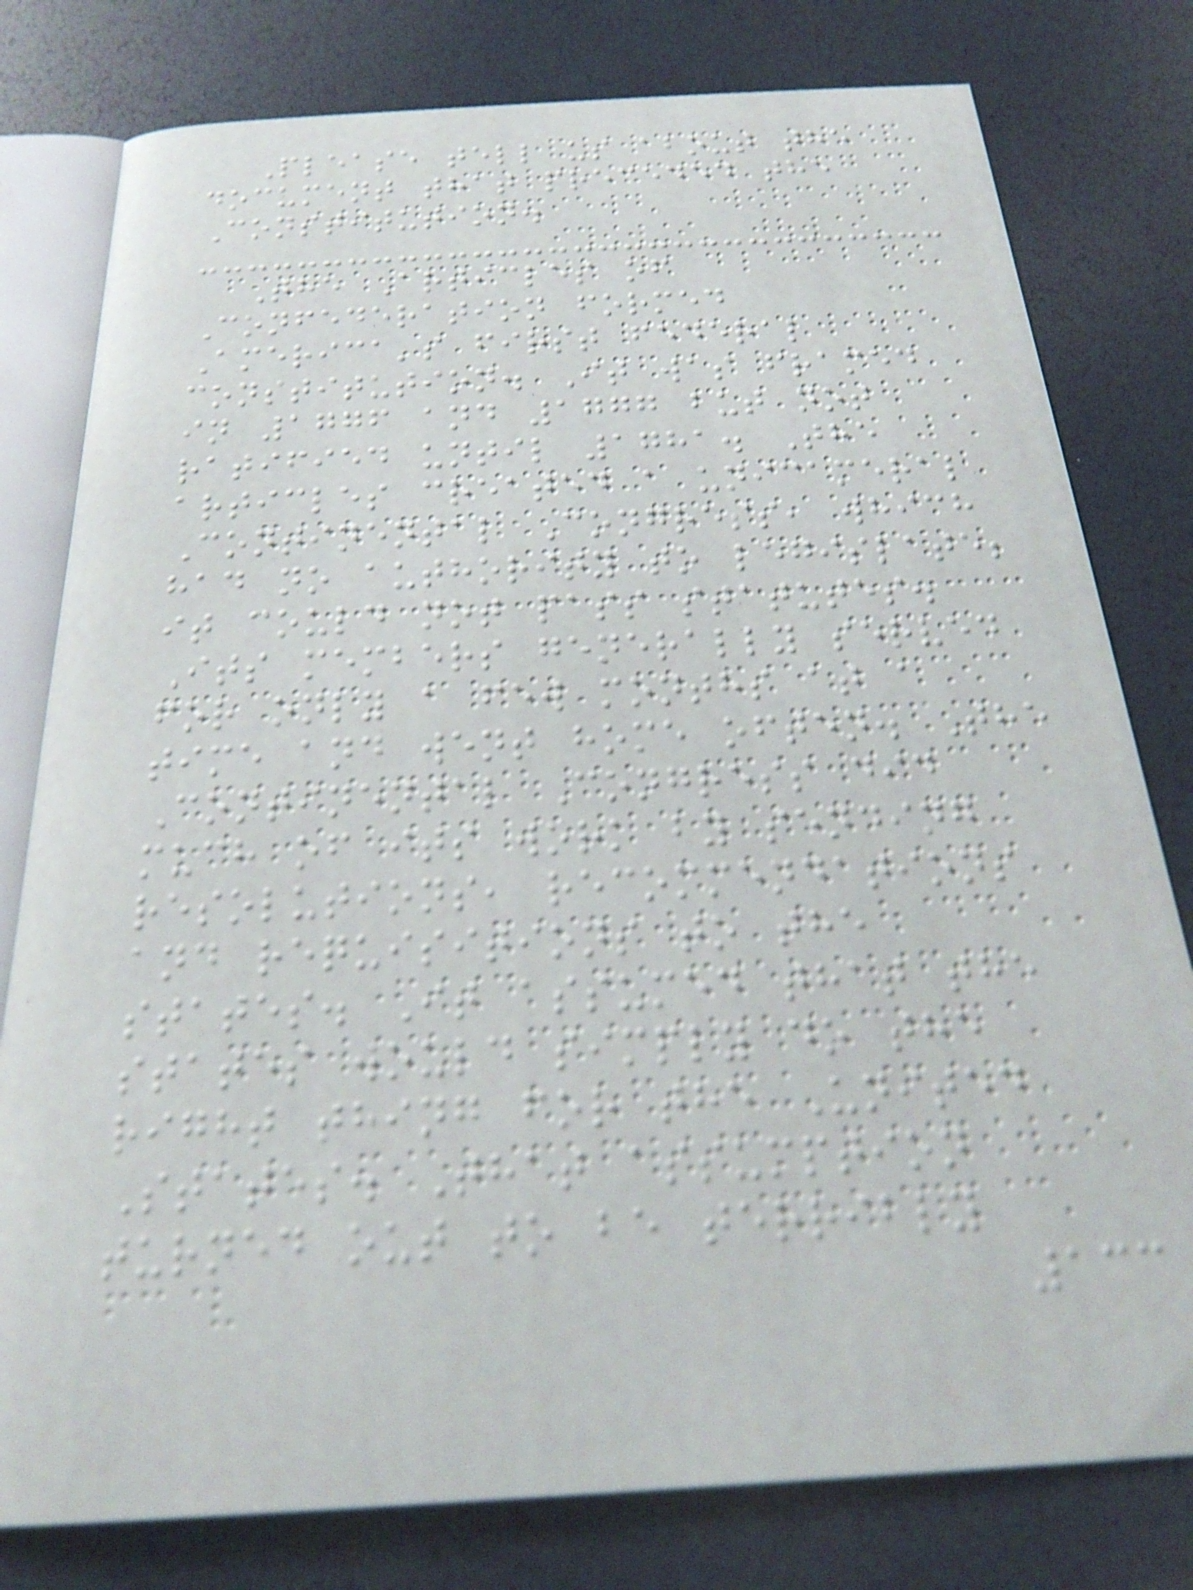Please tell us about the
document that preceded the
Constitution.
The Articles of
Confederation formed
America's first federal
constitution. It was framed
in 1776 and 1777 but not
ratified until 1781. The
articles created a unicameral
Continental Congress, which
had no authority to legislate;
it could not pass statutes.
Its members generally served
for only a few months at a
time and went home often. The
Continental Congress did
much of its work by sending
resolutions, recommendations
and requisitions to the
states. It assumed that the
states would simply do the
right thing for the United
States. That assumption
turned out to be terribly
133
